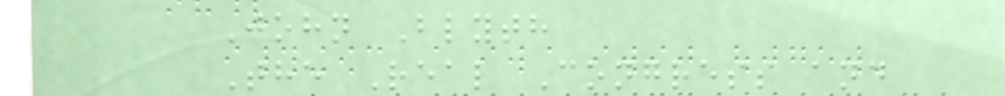John Blyth
The Real Congress and
